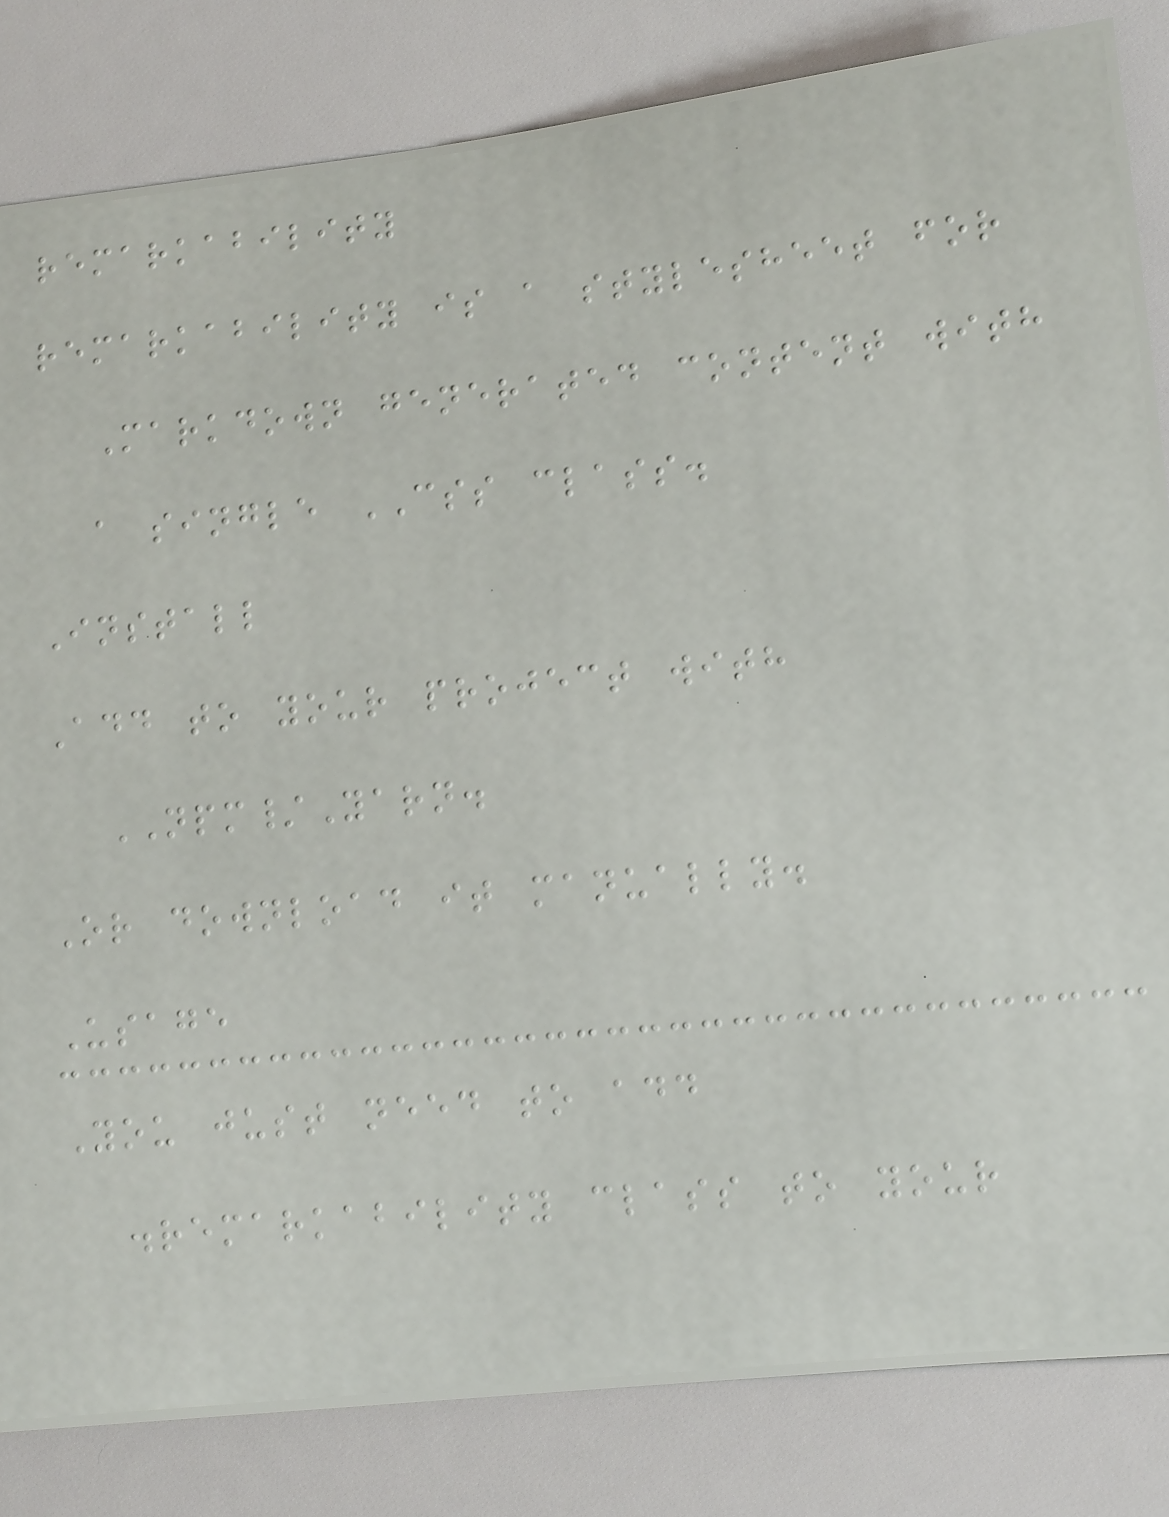remarkability
remarkability is a stylesheet for
Markdown generated content with
a single CSS class.
Install
Add to your project with
NPM/Yarn.
Or download it manually.
Usage
You just need to add
.remarkability class to your
